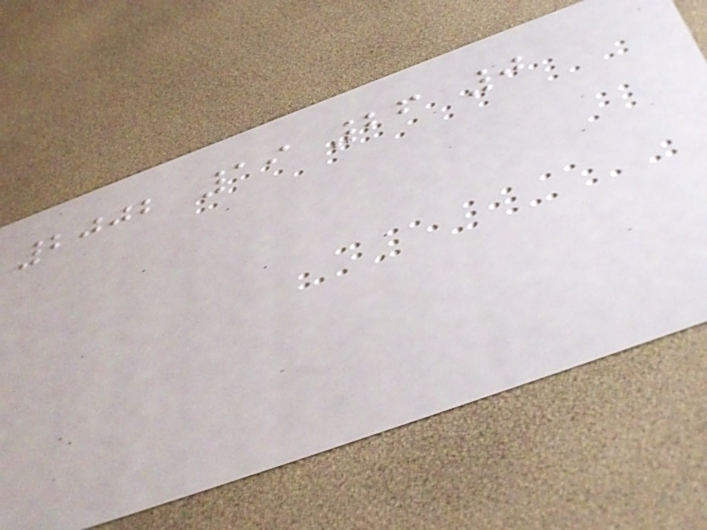2002 19 26 0
